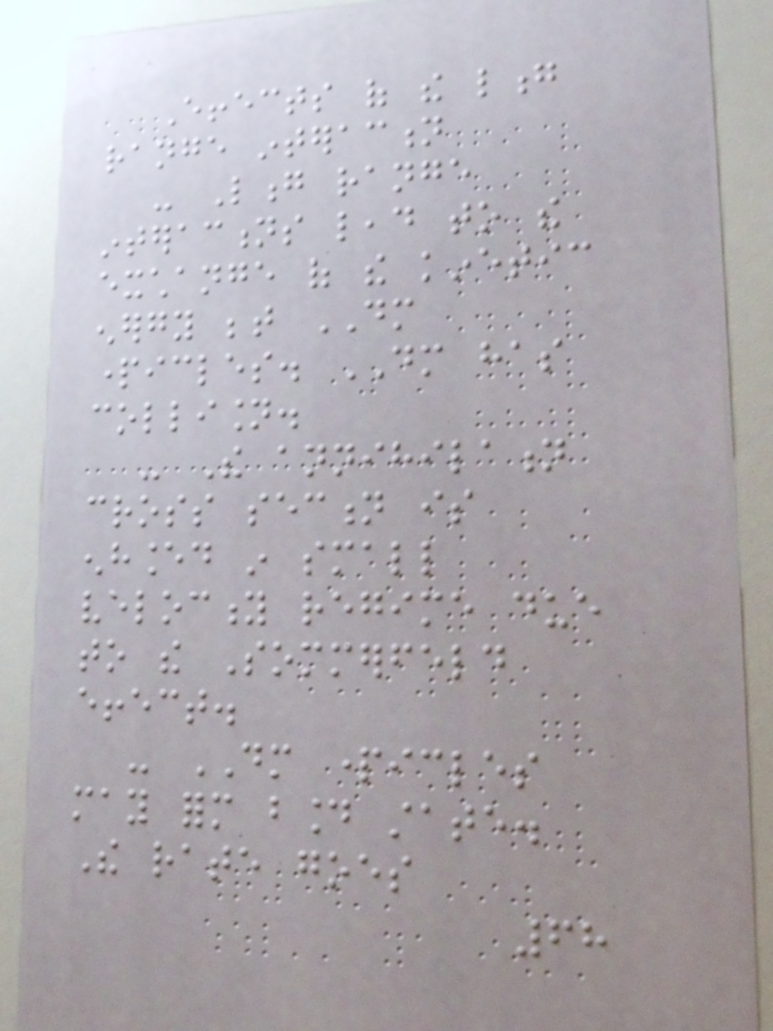Effects of the long
range interaction
- Long range
interactions lead to the
exchange of the kinetic
energy between DM
particles. DM has
collision.
- The annihilation
cross section is
enhanced in small
velocity regime due
to the Sommerfeld
effect.
- DM particles
may form bound state.
The rate goes
68
